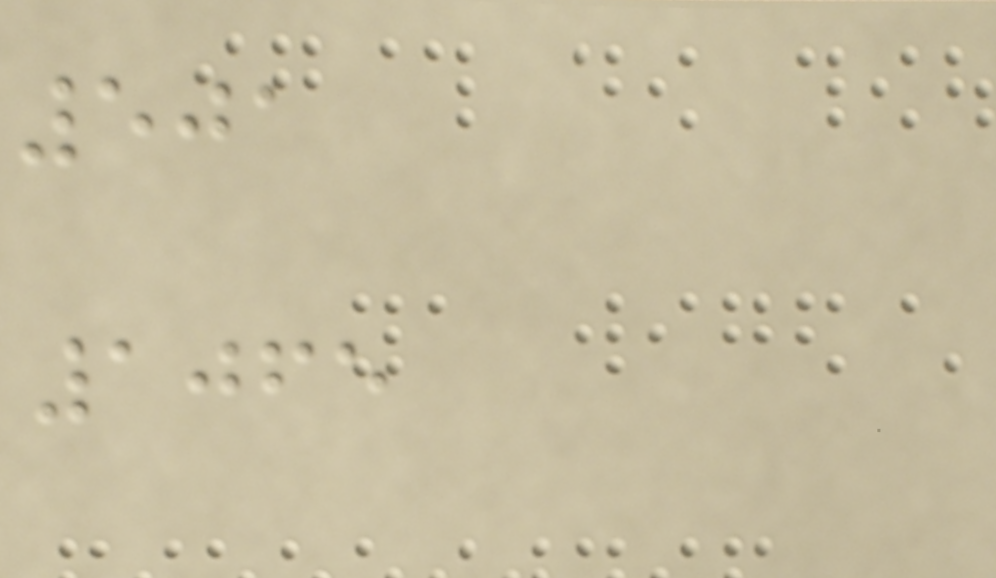501
1065
